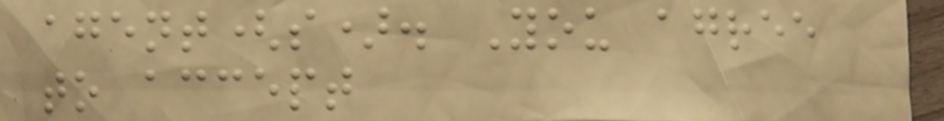agent(s). You agree
to accept
